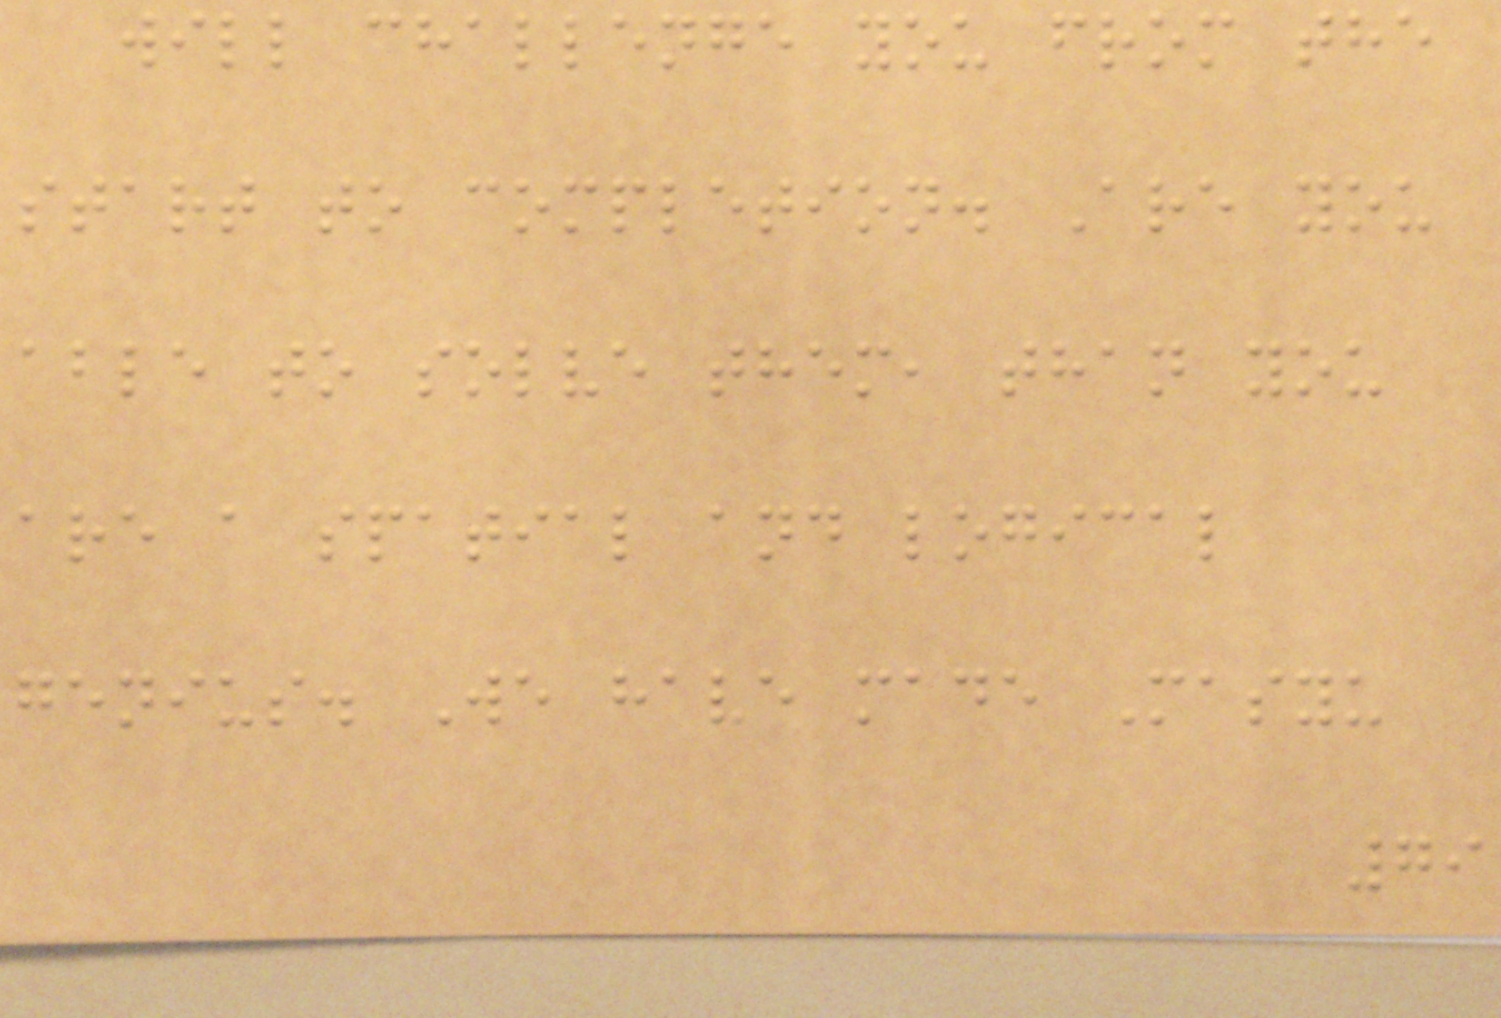will challenge you from the
start to completion. Are you
able to solve them, than you
are a spatial and logical
genius. We have made Masyu
79
